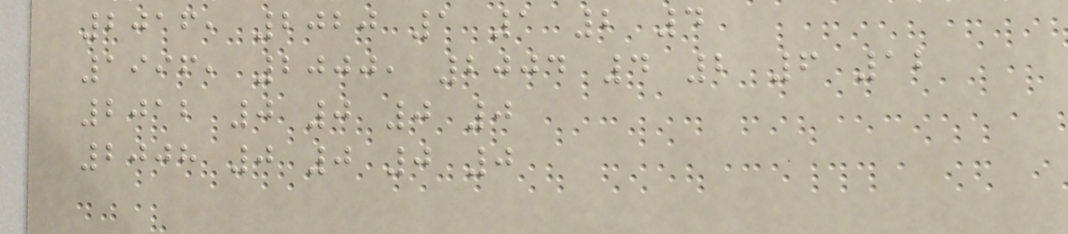2016, 2020 1 1 2 4
1996, 2000, 2004 4 2 6 12
2012 0 0 0 0
2008 0 0 0 0
